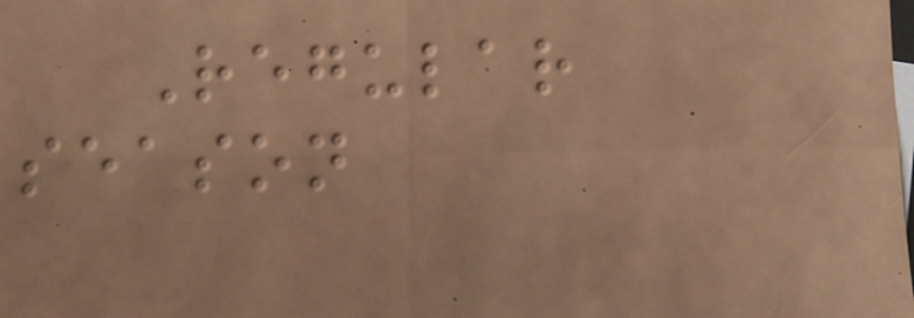Regular
season
